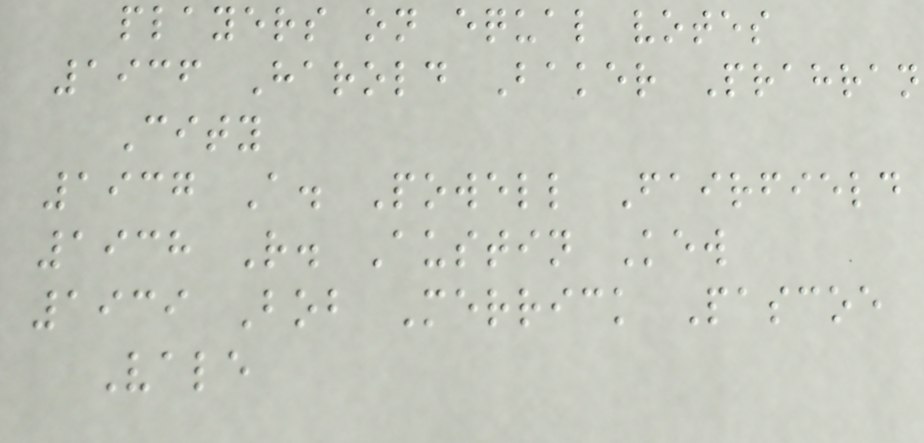players on equal votes
1936 Harold Baker Prahran
City
1937 A. Powell Fairfield
1938 R. Austin Kew
1939 Bob Merrick Pascoe
Vale
